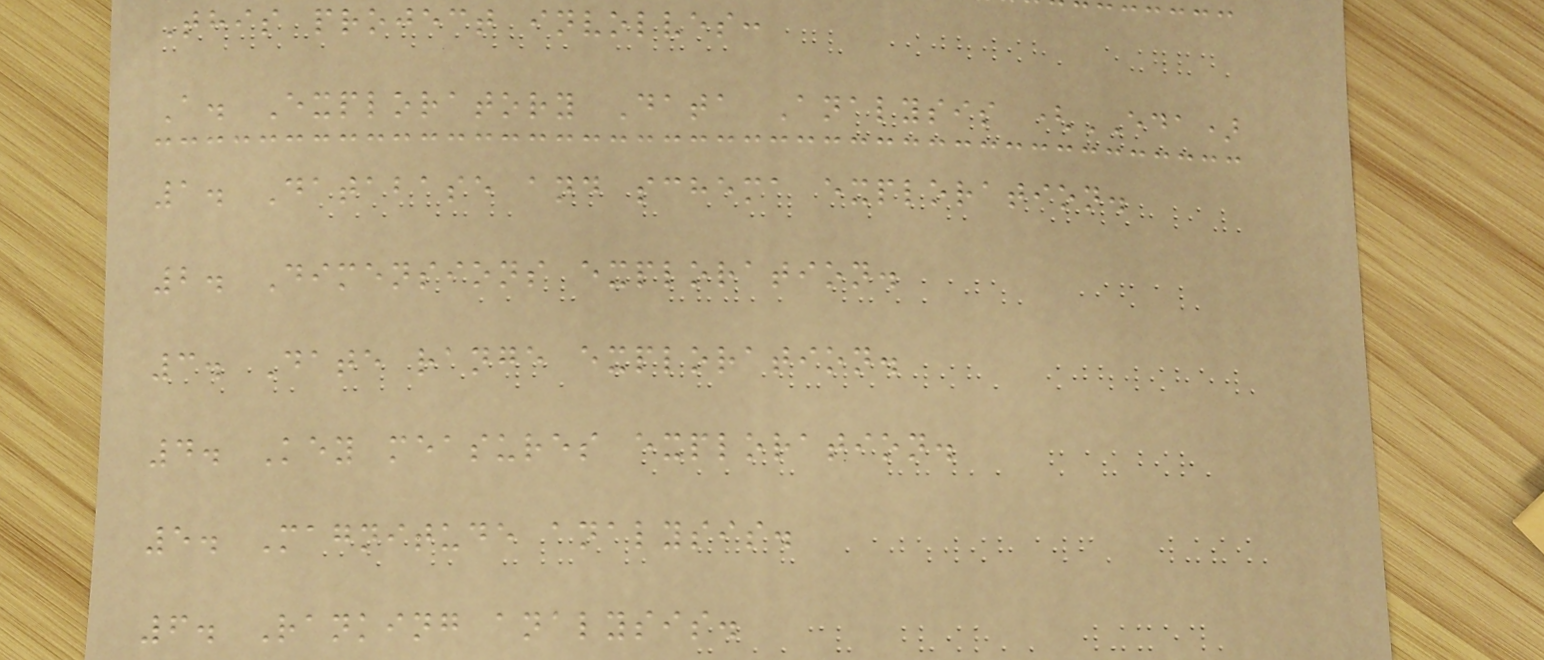This project involves:
A. Exploratory Data Analysis (EDA)
1. Database and schema exploration.
2. Dimensions exploration.
3. Date range exploration.
4. Key measures exploration.
5. Magnitude analysis.
6. Ranking analysis.
